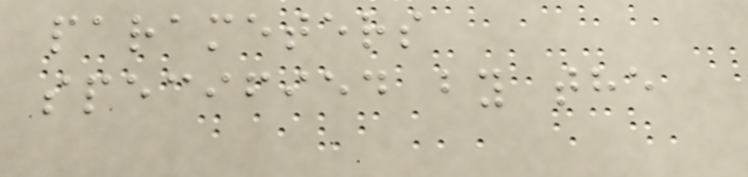parameters
specified by the
